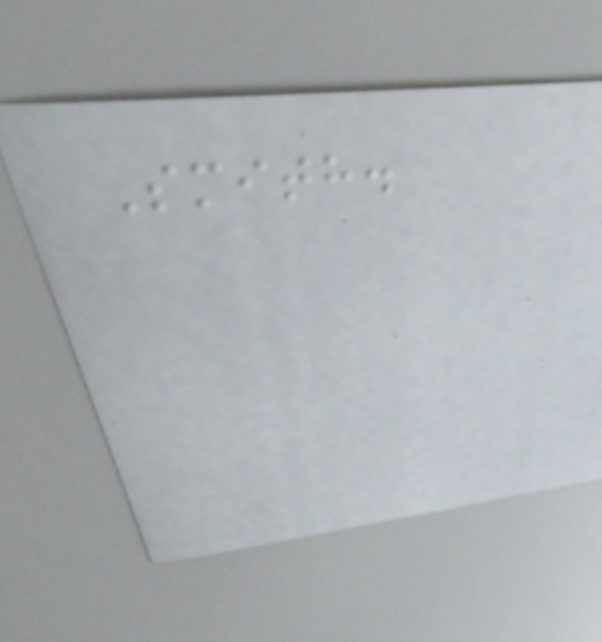Smith.
